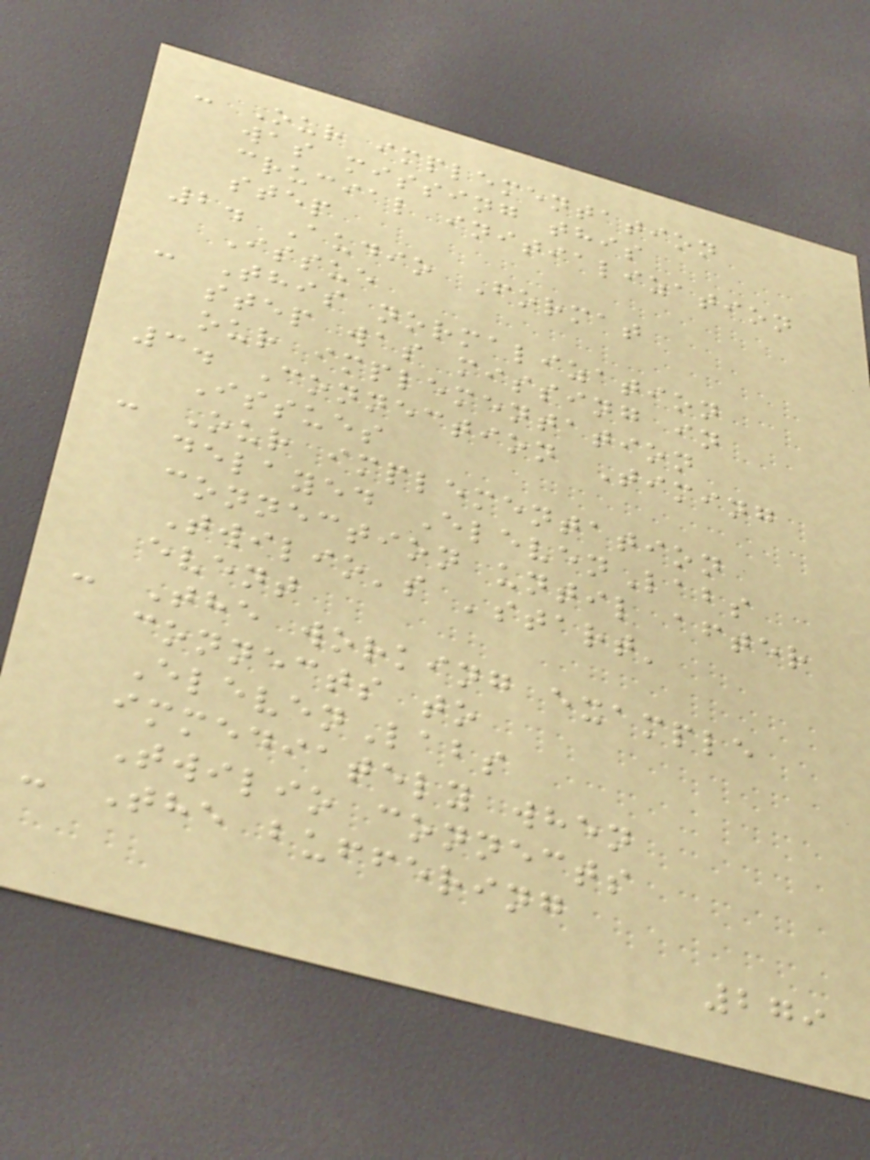- Our implementation
was missing this
crucial initialization
step
2. Audio Format
Issue
- This normalization
step was missing in
our implementation
3. Connection Timing
Issues
- Our implementation
delayed ElevenLabs
connection until after
Twilio's 'start'
event
- The working example
connects to
ElevenLabs
immediately when
Twilio connects
- The buffering
279
